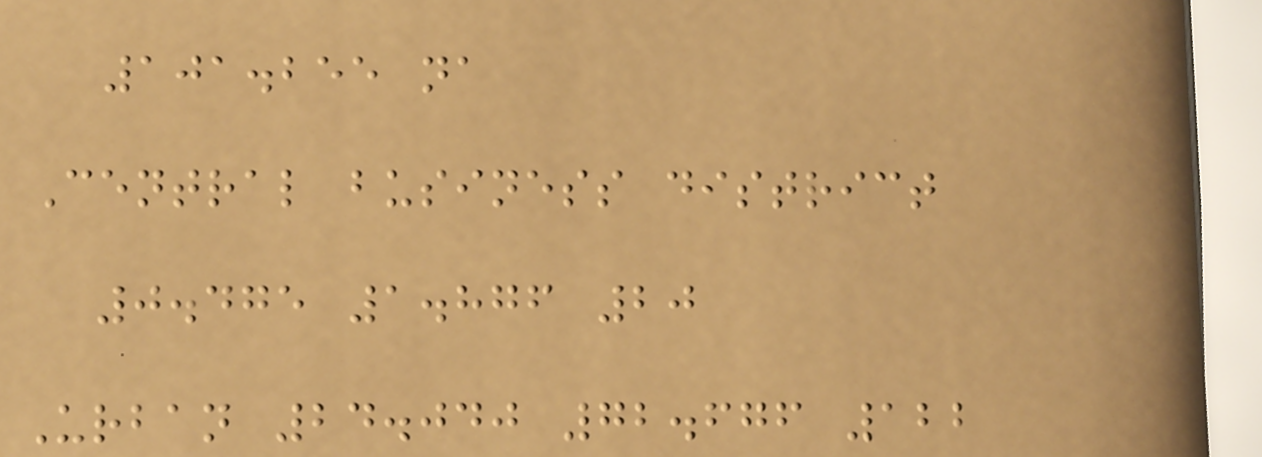101.255 na
Central business district
0.475 1.876 20
Urban 24.040 72.676 122
